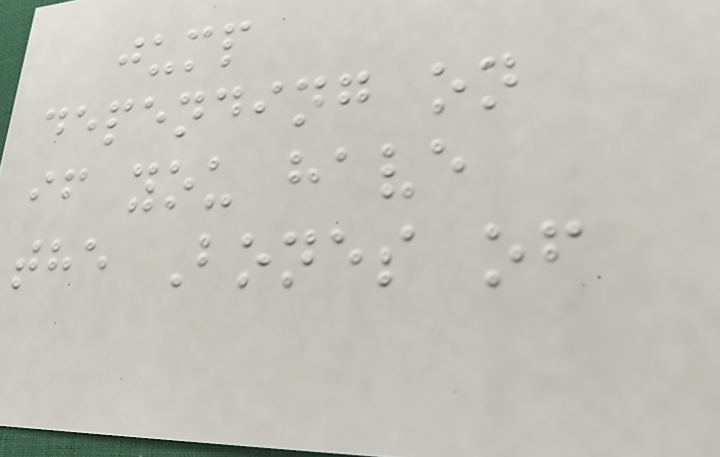jump
depending on
if you have
the Bones of
